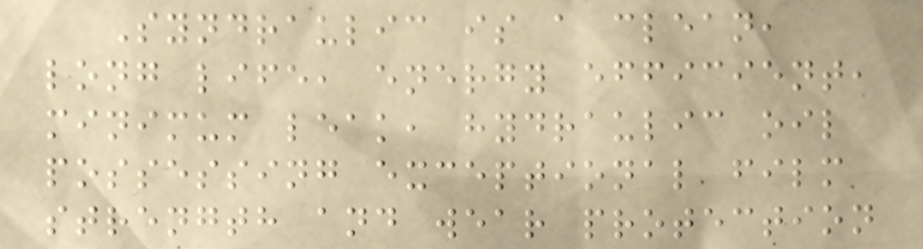Syndraulic is a clean,
long life, energy efficient,
minimum leak, hydraulic oil
possessing exceptional film
strength and wear protection
